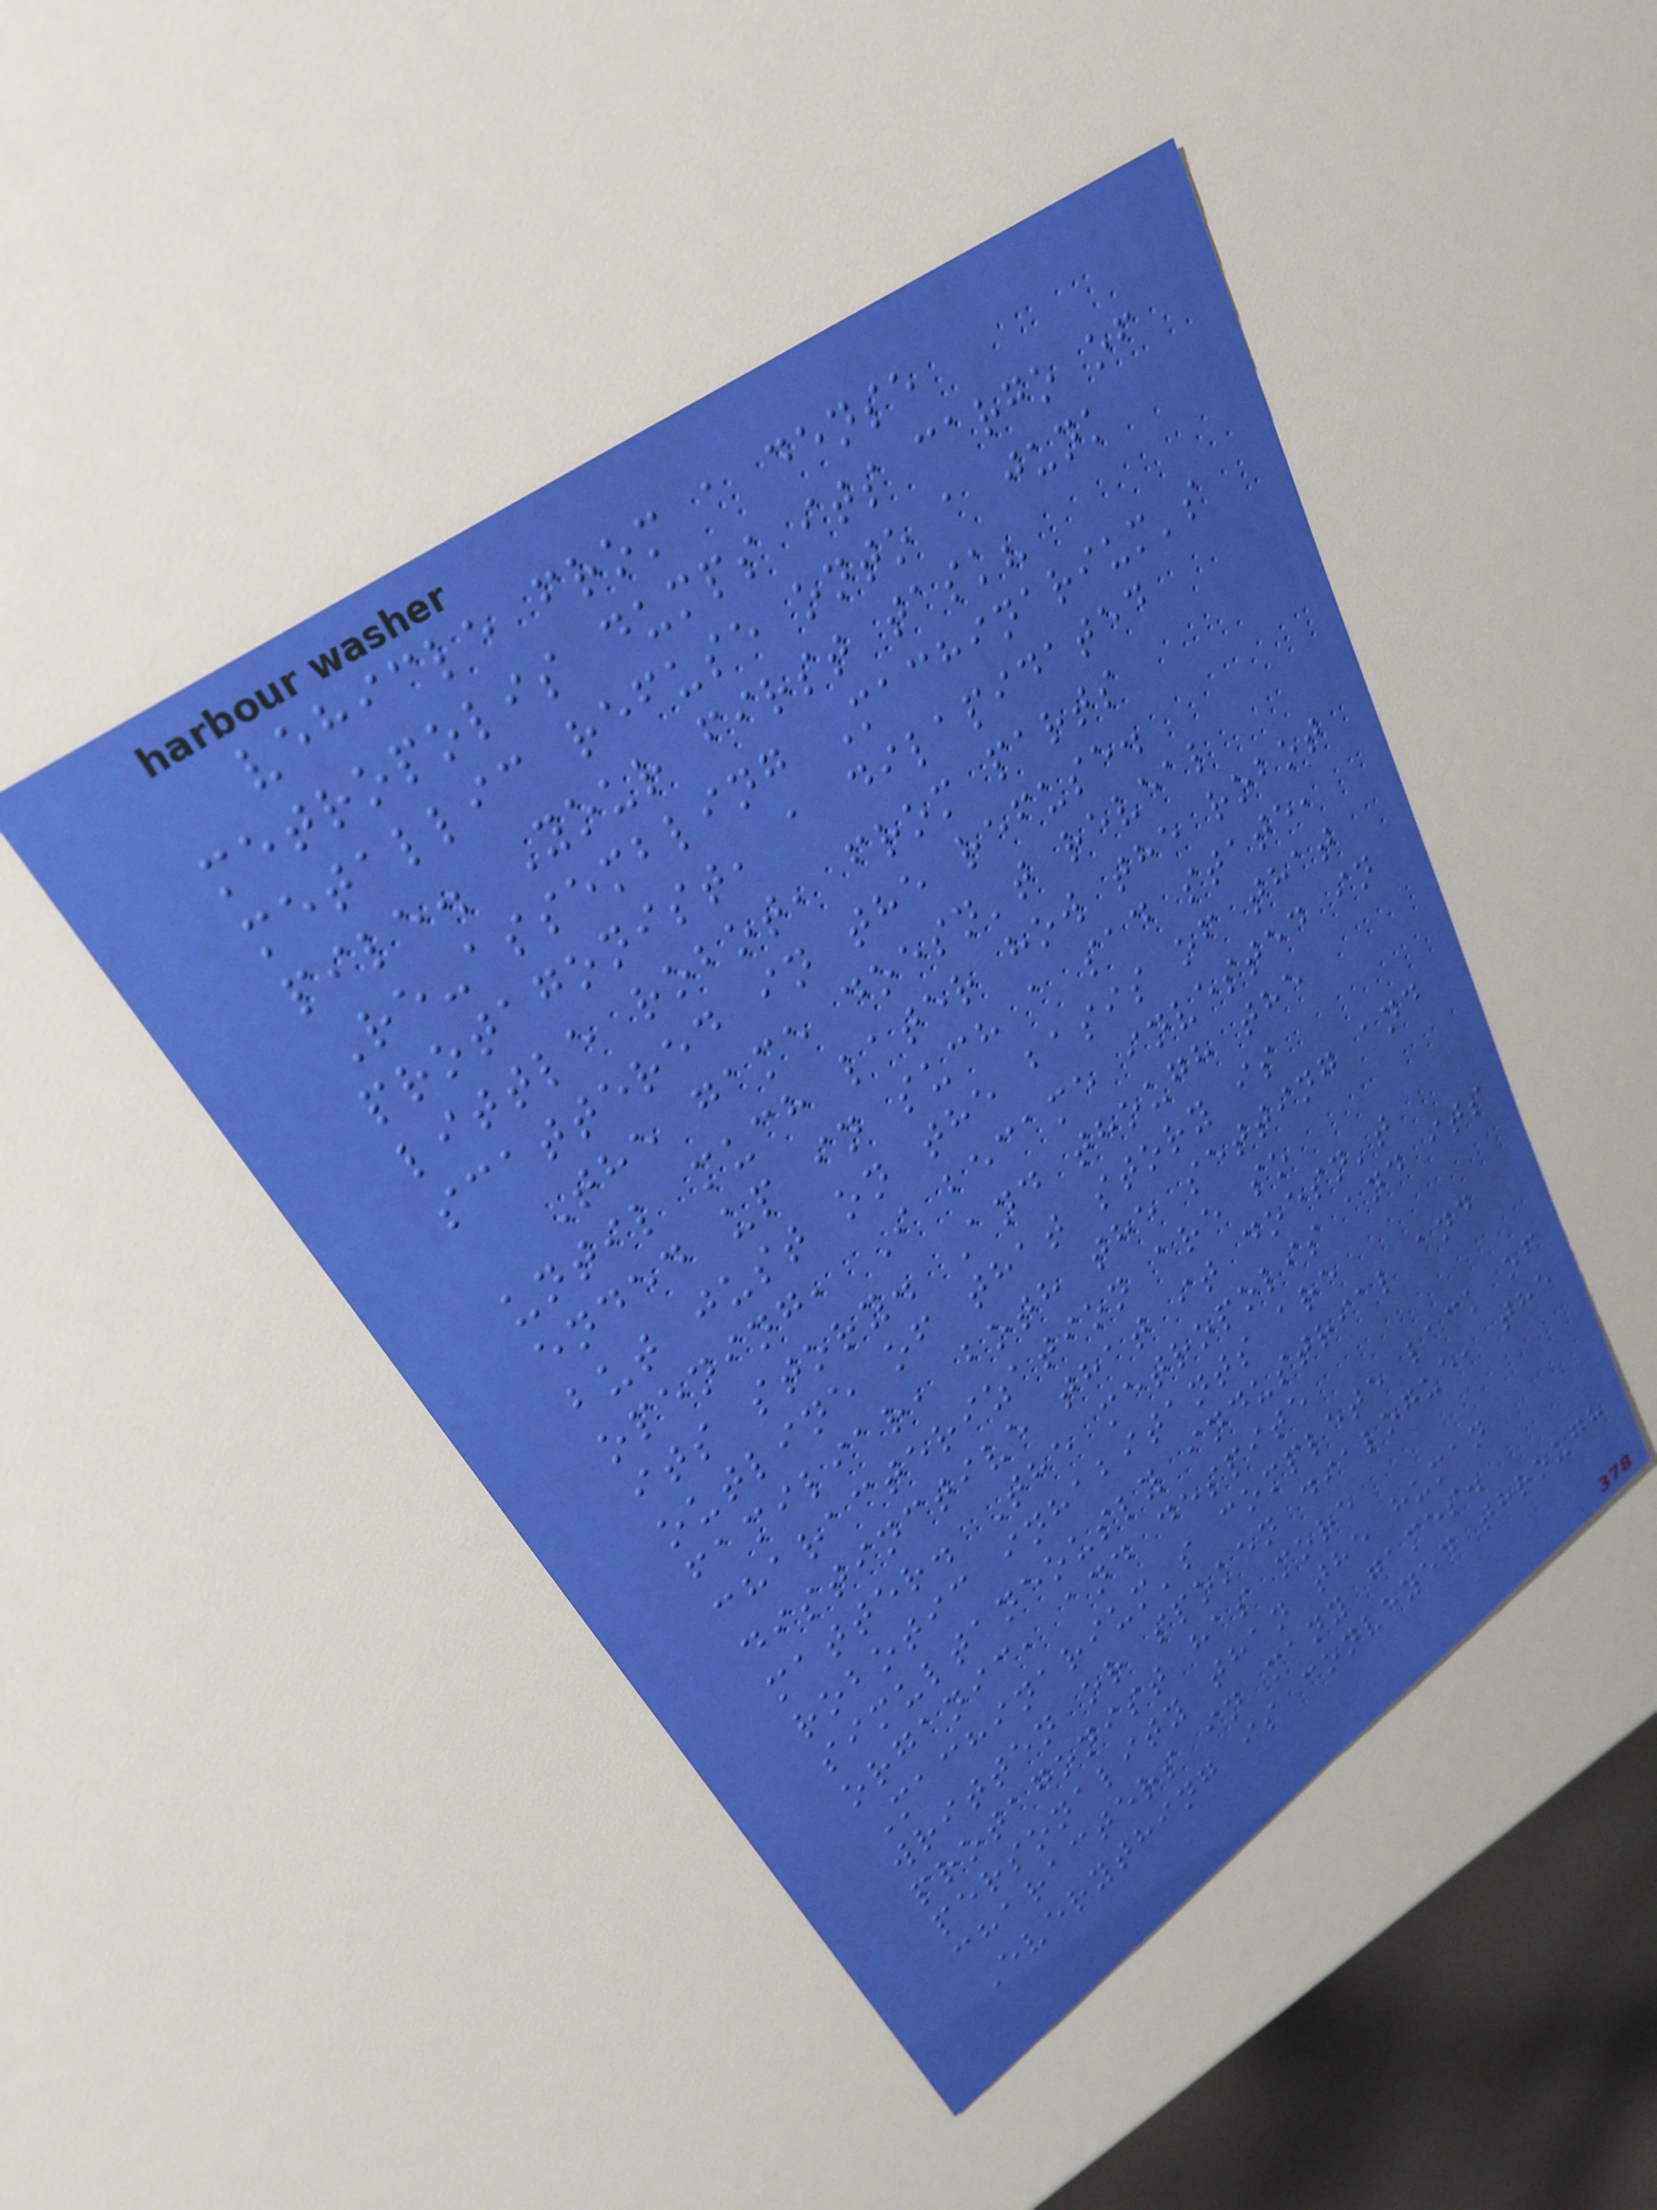vehicle from a dense
metropolis dumps its cargo of
metallic refuse onto a junk
pile. Your first task?
Re-assembling Machinarium's
protagonist, a dilapidated
little robot, from parts
scattered in the refuse.
The game doesn't reveal
until much later how the robot
ended up in such a sad state,
but just on the basis of that
opening, I became invested in
its story. And though the
outline of that story is
familiar, both the setting and
characterization are so
distinctive that it doesn't
matter. The metropolis and its
robotic inhabitants are
simultaneously industrial and
organic, and despite
Machinarium's complete lack of
written or spoken dialogue, the
protagonist has more
personality than the human
characters in many games.
Everything is conveyed through
